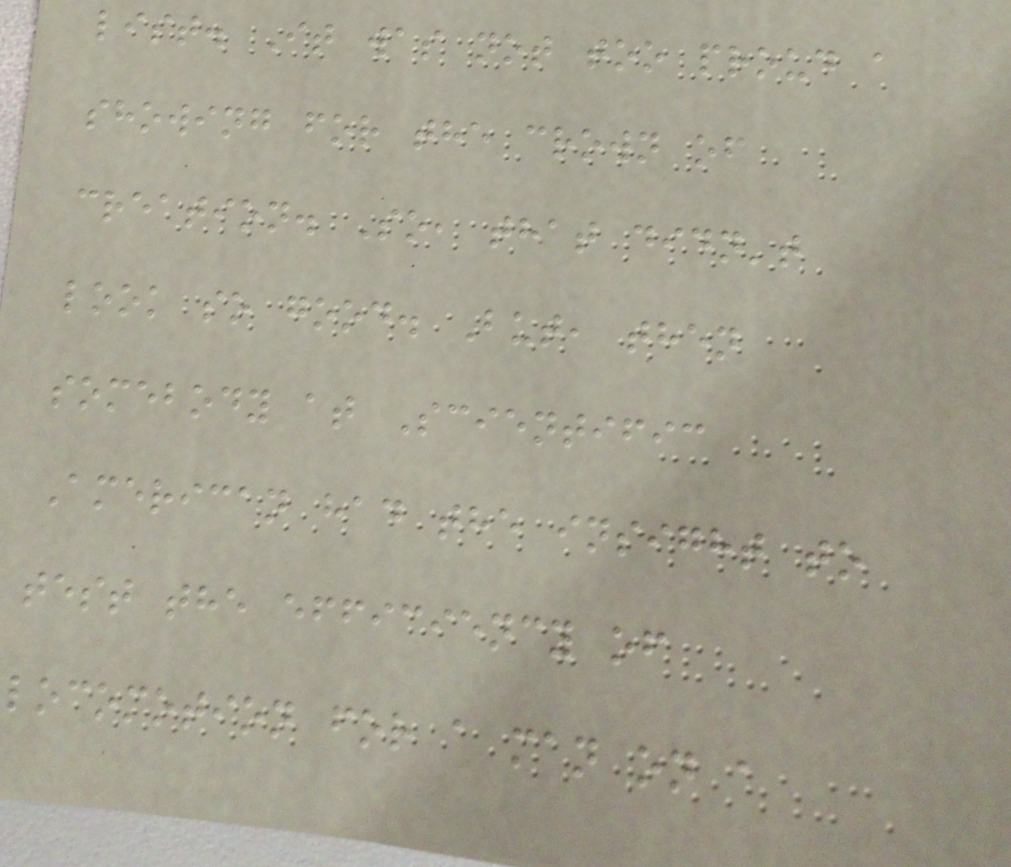list. It was not too proud a
showing for the crown of
creation. So, that didn't
look so good. But, then
somebody at Scientific
American had the insight to
test the efficiency of
locomotion for a man on a
